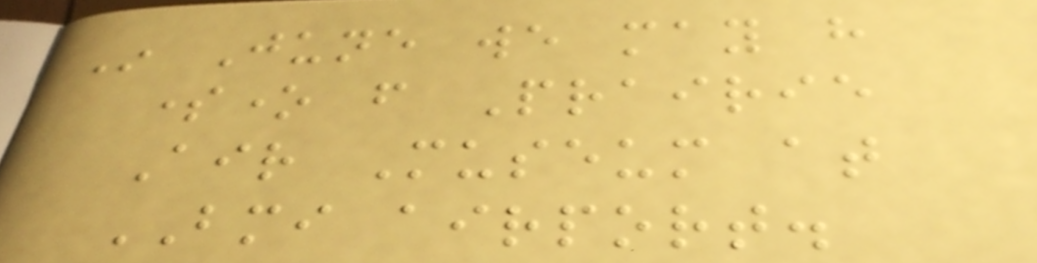In June we may have
someone from Prairie
Air Museum at
BMI airport.
